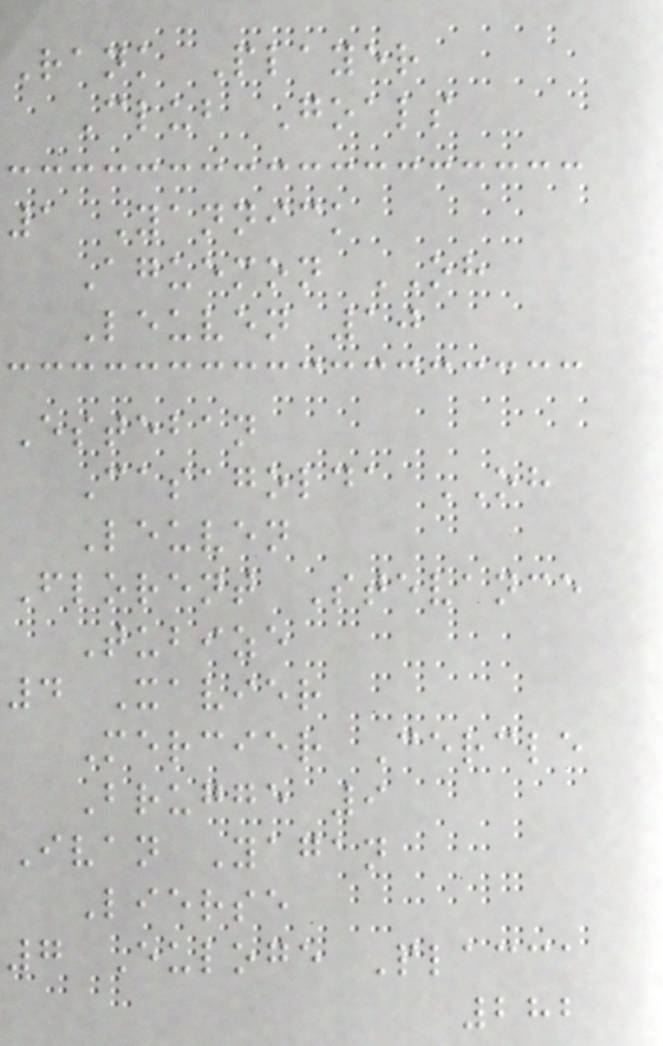Rank Player
Club Goals
1 Yannick
Aguemon OH
Leuven 10
Esteban
Casagolda OH
Leuven
Florent Stevance
Tubize
4 Xavier
Mercier Cercle
Brugge 9
Ivan Yagan
Lierse
7 Euloge Placca
282
